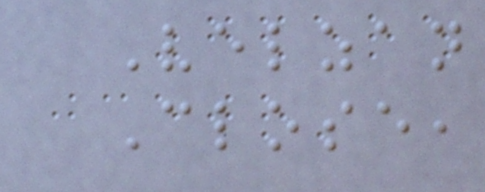Velzan
Close,
